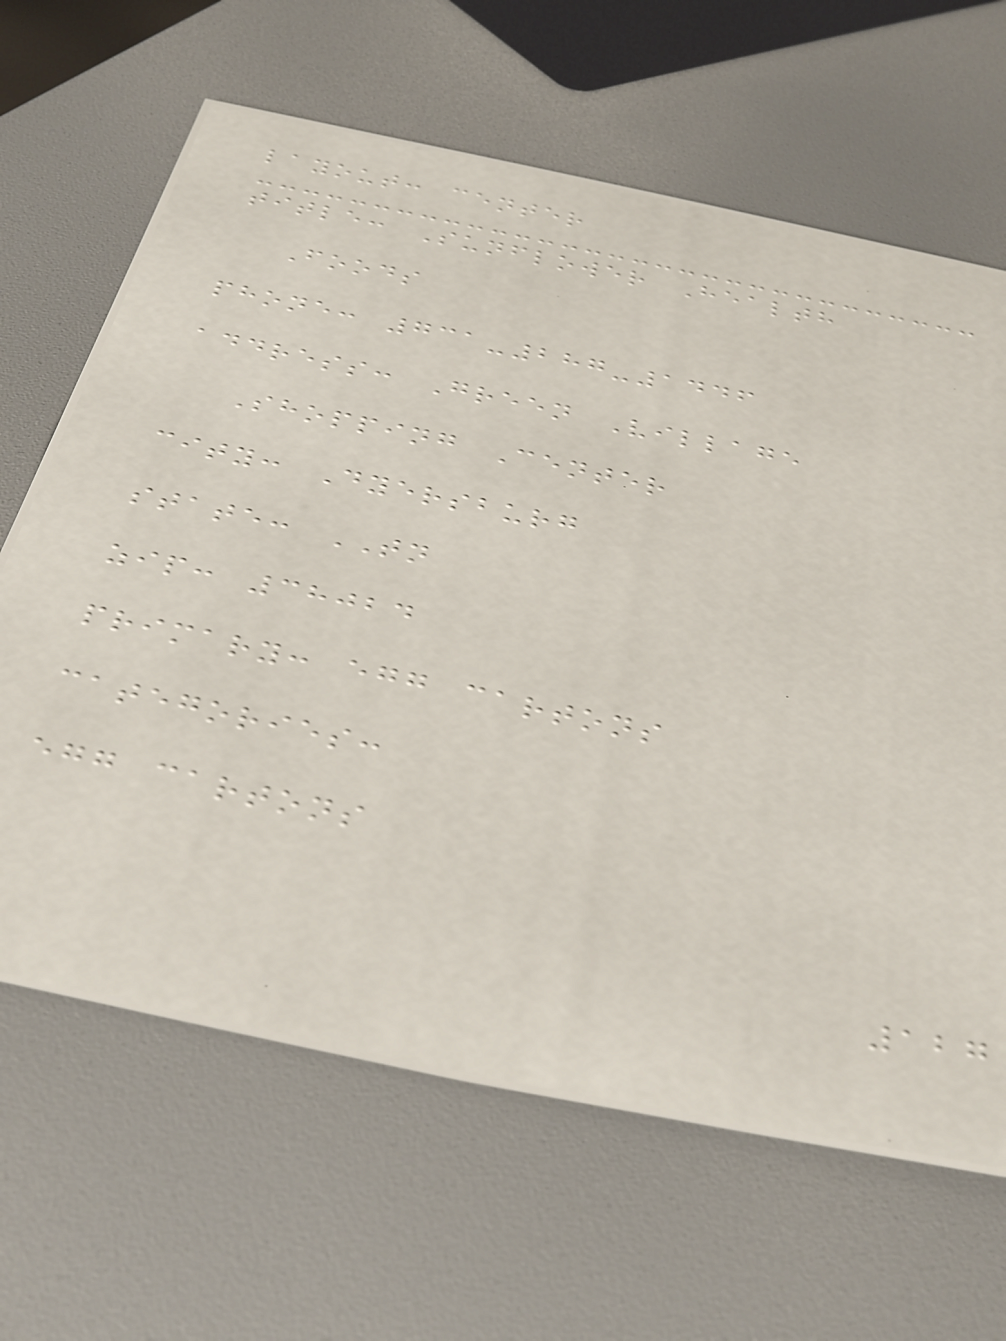layout: center
title: Sunflower Health
Foods
phone: 731-287-1446
address: Green Village
Shopping Center
city: Dyersburg
state: TN
zip: 38024
primary: egg cartons
categories:
egg cartons
127
